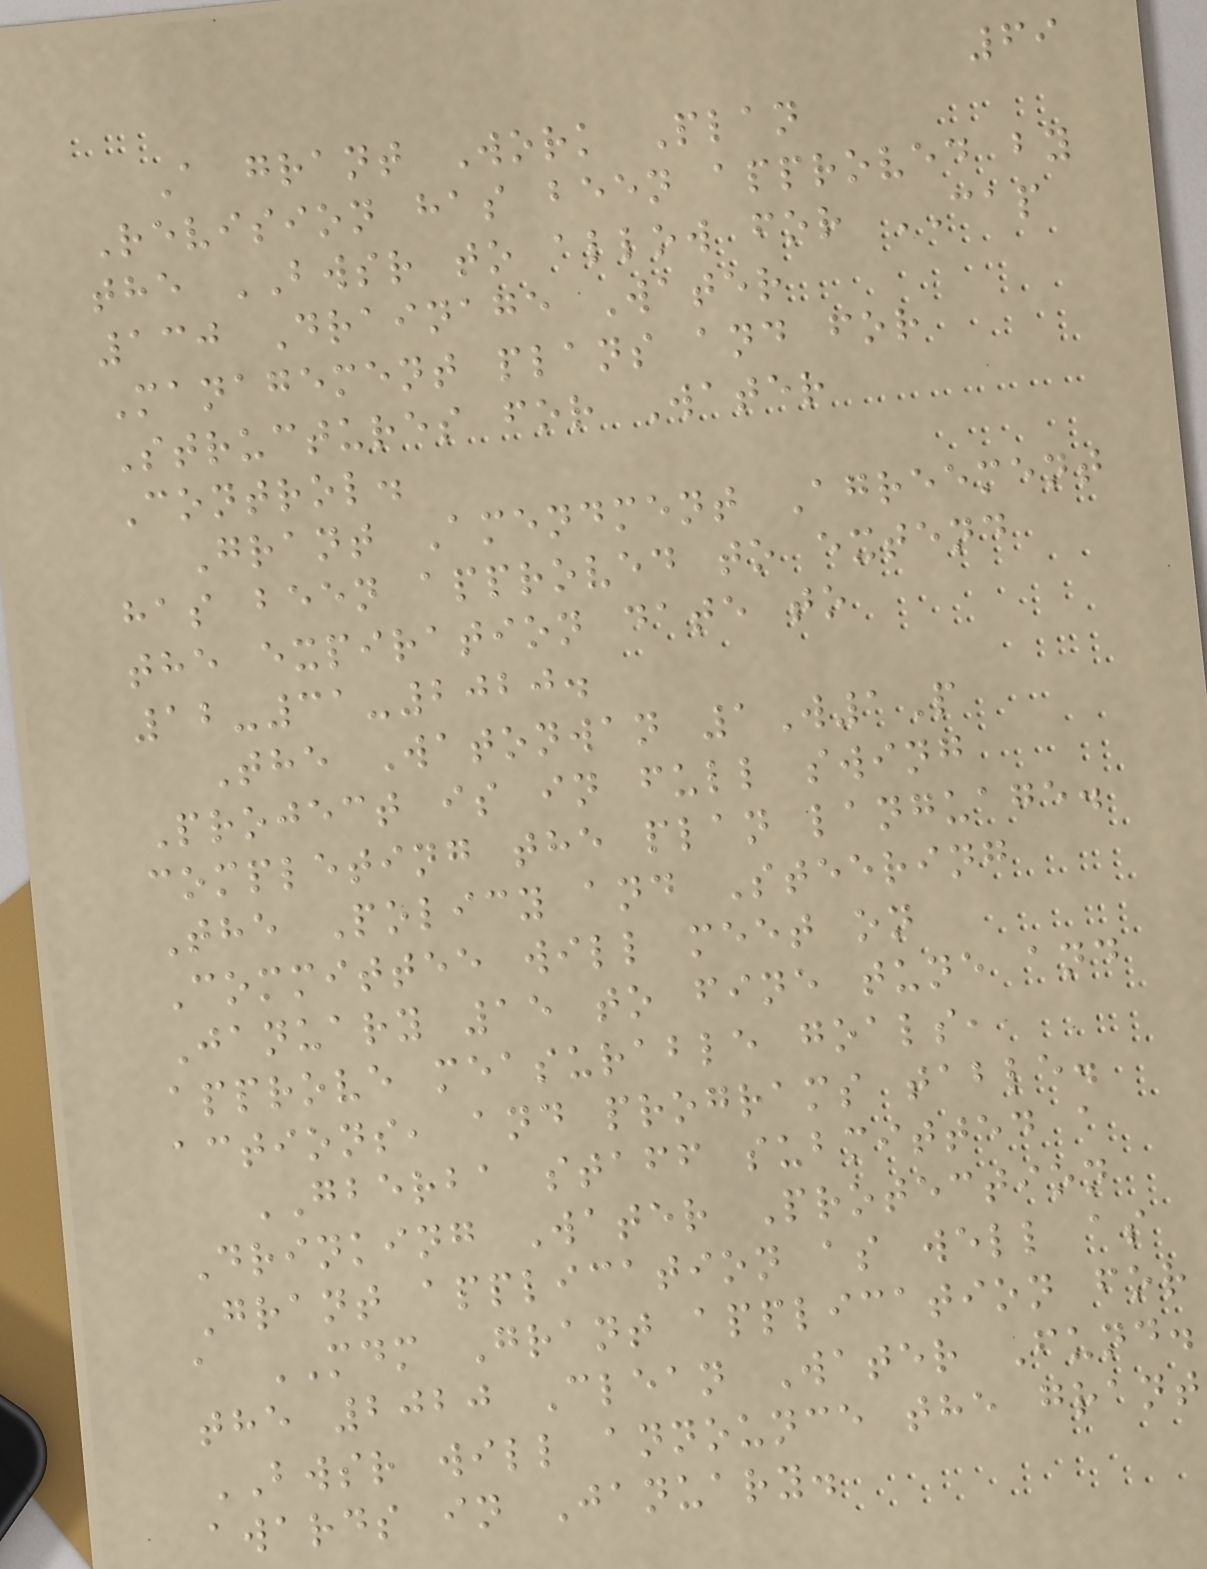69
A grant Work Plan
Revision has been approved by
the BWSR to allow for CAP
130 Drainage Water
Management plans and for
Structures for Water
Control.
Grant Amendment Agreement
has been approved to extend
the expiration date to
12-31-2020.
The Watonwan 1W1P
Project is in full swing
completing the plan language.
The Policy and Steering
Committee will meet on
January 15 to fine tune and
approve measurable goals,
actions, and programs table.
GBERBA staff submitted a
Drinking Water Protection
Grant application as well as
a MDM Grant application for
the 2020 Clean Water Fund.
BWSR will announce the grant
awards in January.
